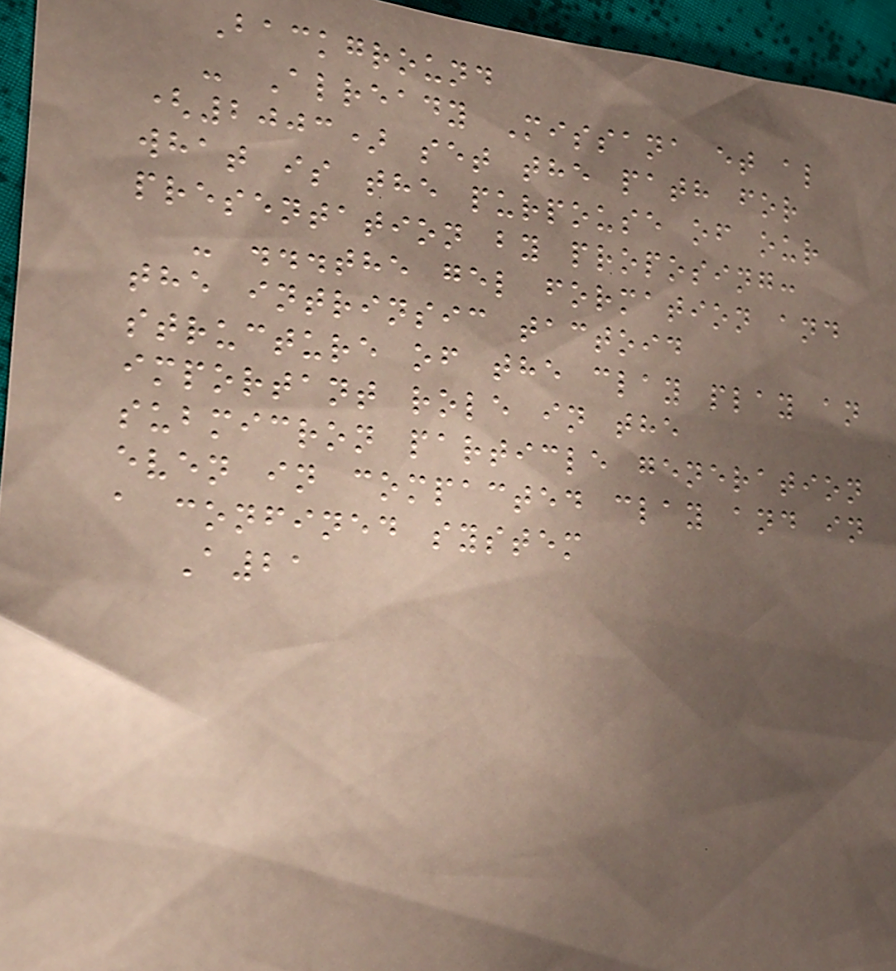Background
- Already Missana et al
(2003) set the path for
what is the purpouse of our
presentation by proposing:
- ...the gel formation and
the intrinsic tactoid
structure of the clay play an
important role in the
submicron particle generation
even in compacted clay and in
a confined system
A21
